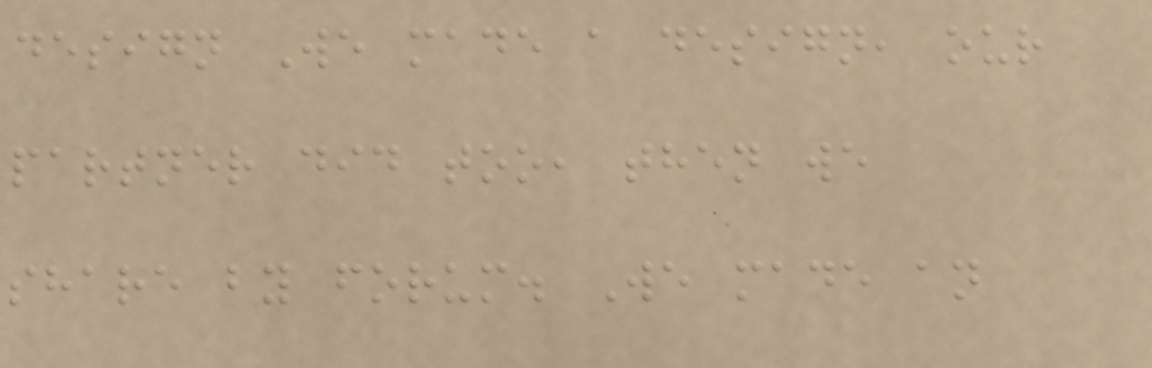design We made a design, our
partner did too, then we
share by forum. We made an
